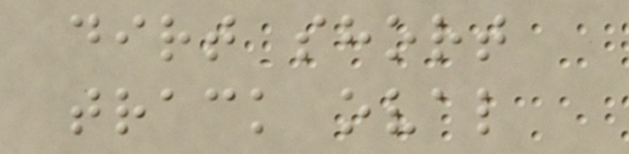dirt short
track oval
